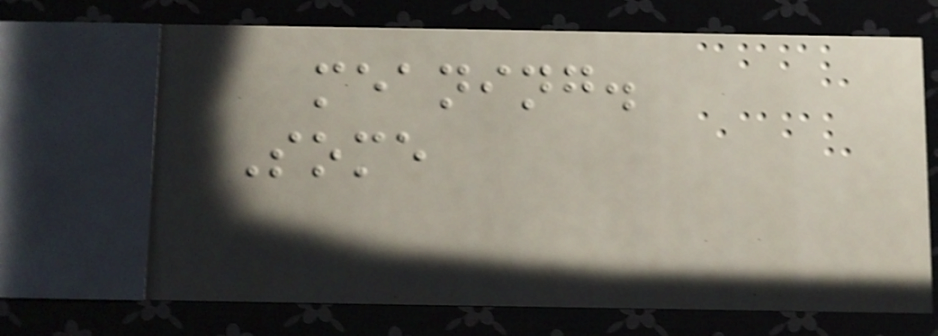meaning.
Some
